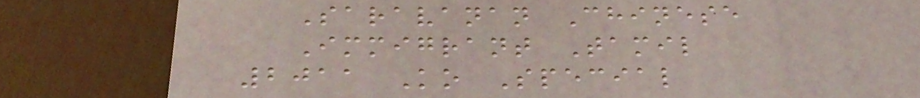Saravanan Chinese
Immigrant Tamil
2011 Ko Special
